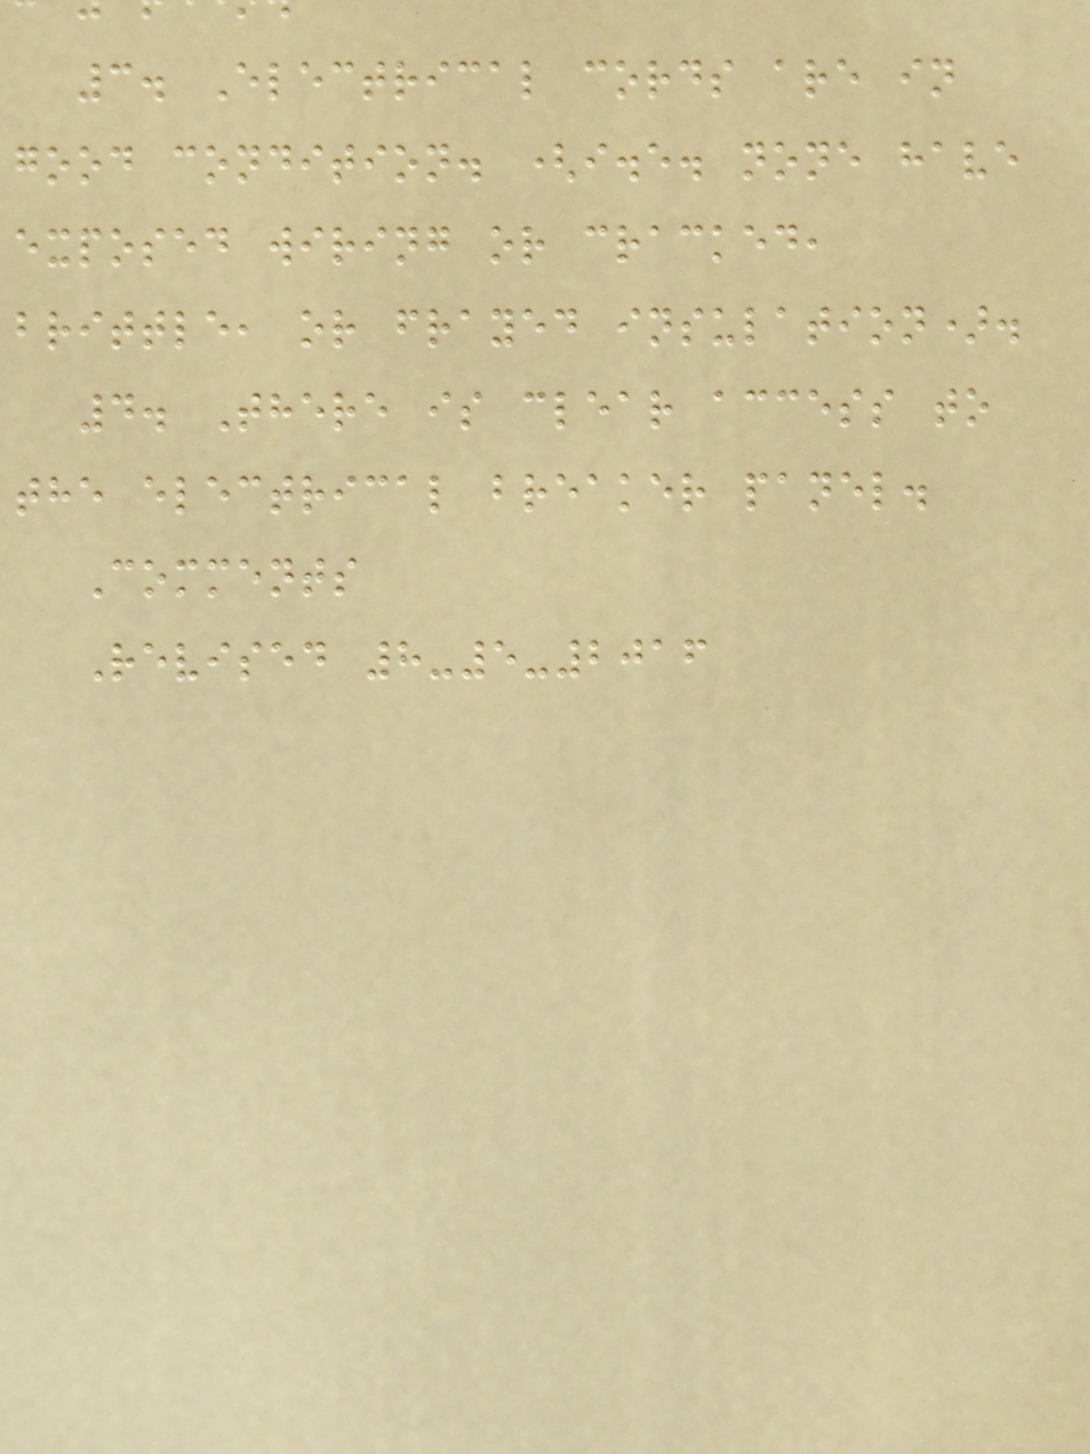3. Electrical cords are in
good condition. (i.e. none have
exposed wiring or cracked,
brittle, or frayed insulation).
4. There is clear access to
the electrical breaker panel.
Comments
Revised 8-5-2016
